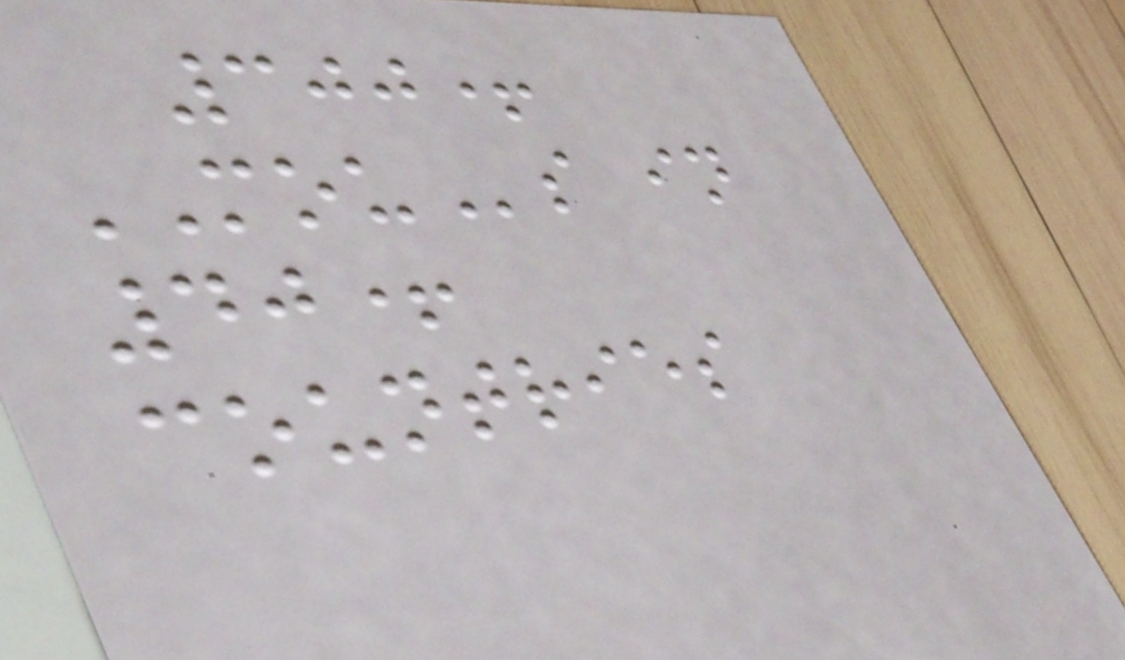300+
MOUs in
40+
countries
